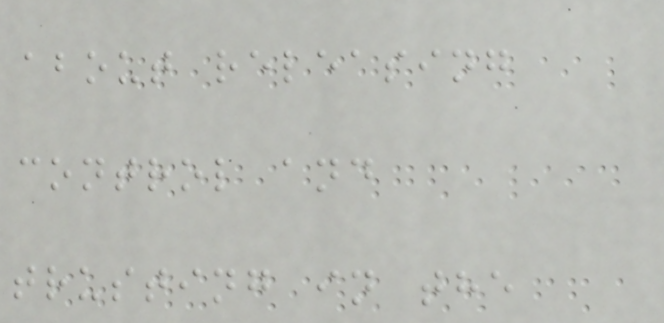about releasing
control and
trusting in the
